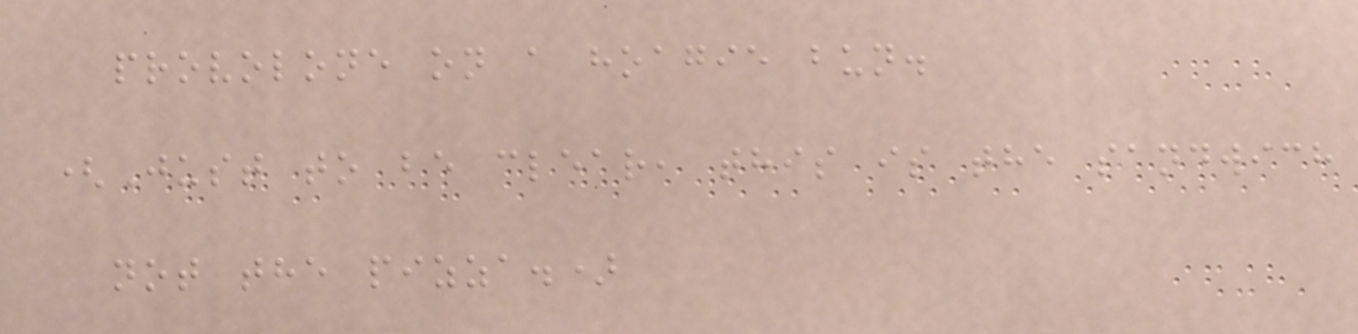provolone on a hoagie bun.
(Just to be clear, this is the sandwich
not the pizza.)
